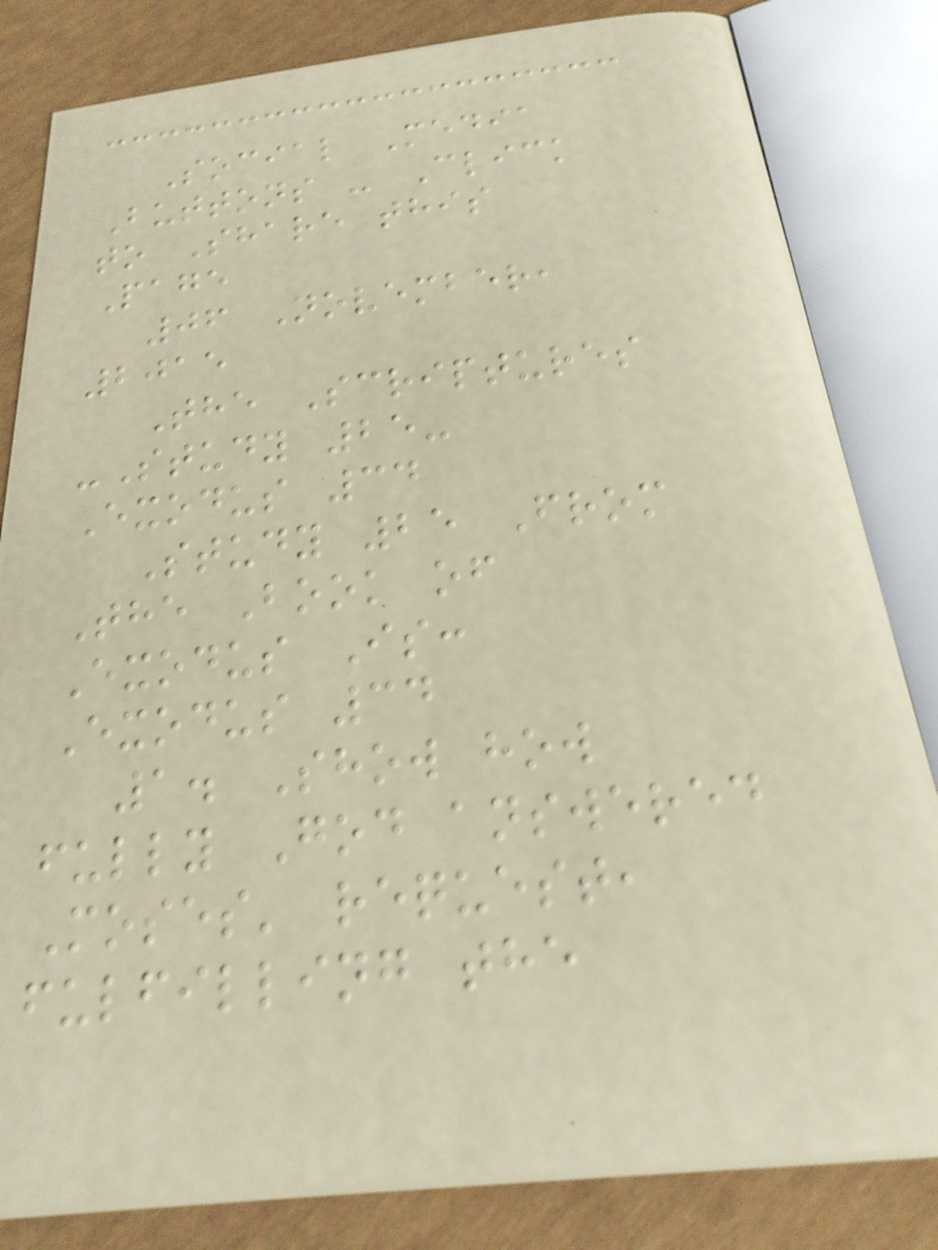Social Media
Buttons - Click
to Share this
Page
06 November,
2015
The Scriptures
-Study 25-
Exodus 34
Study 25 From
The Book of
Exodus Is:
Exodus 34
1. Show how
fully God answered
Moses' request,
fulfilling the
